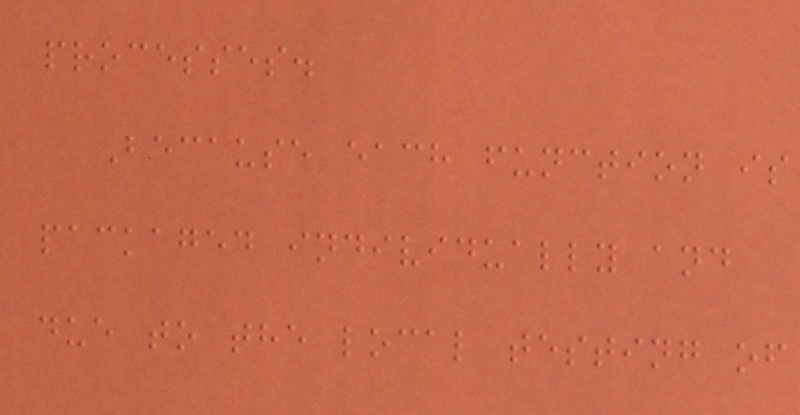processes.
Because each function is
packaged individually and
due to the local testing of
